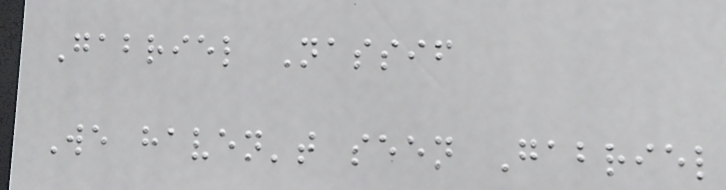Gabriel Nassif
We haven't seen Gabriel
